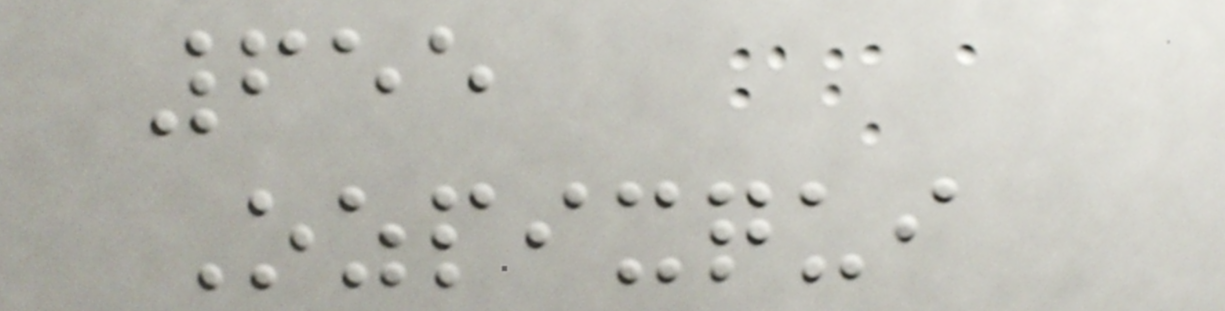655
Ozpixqui
